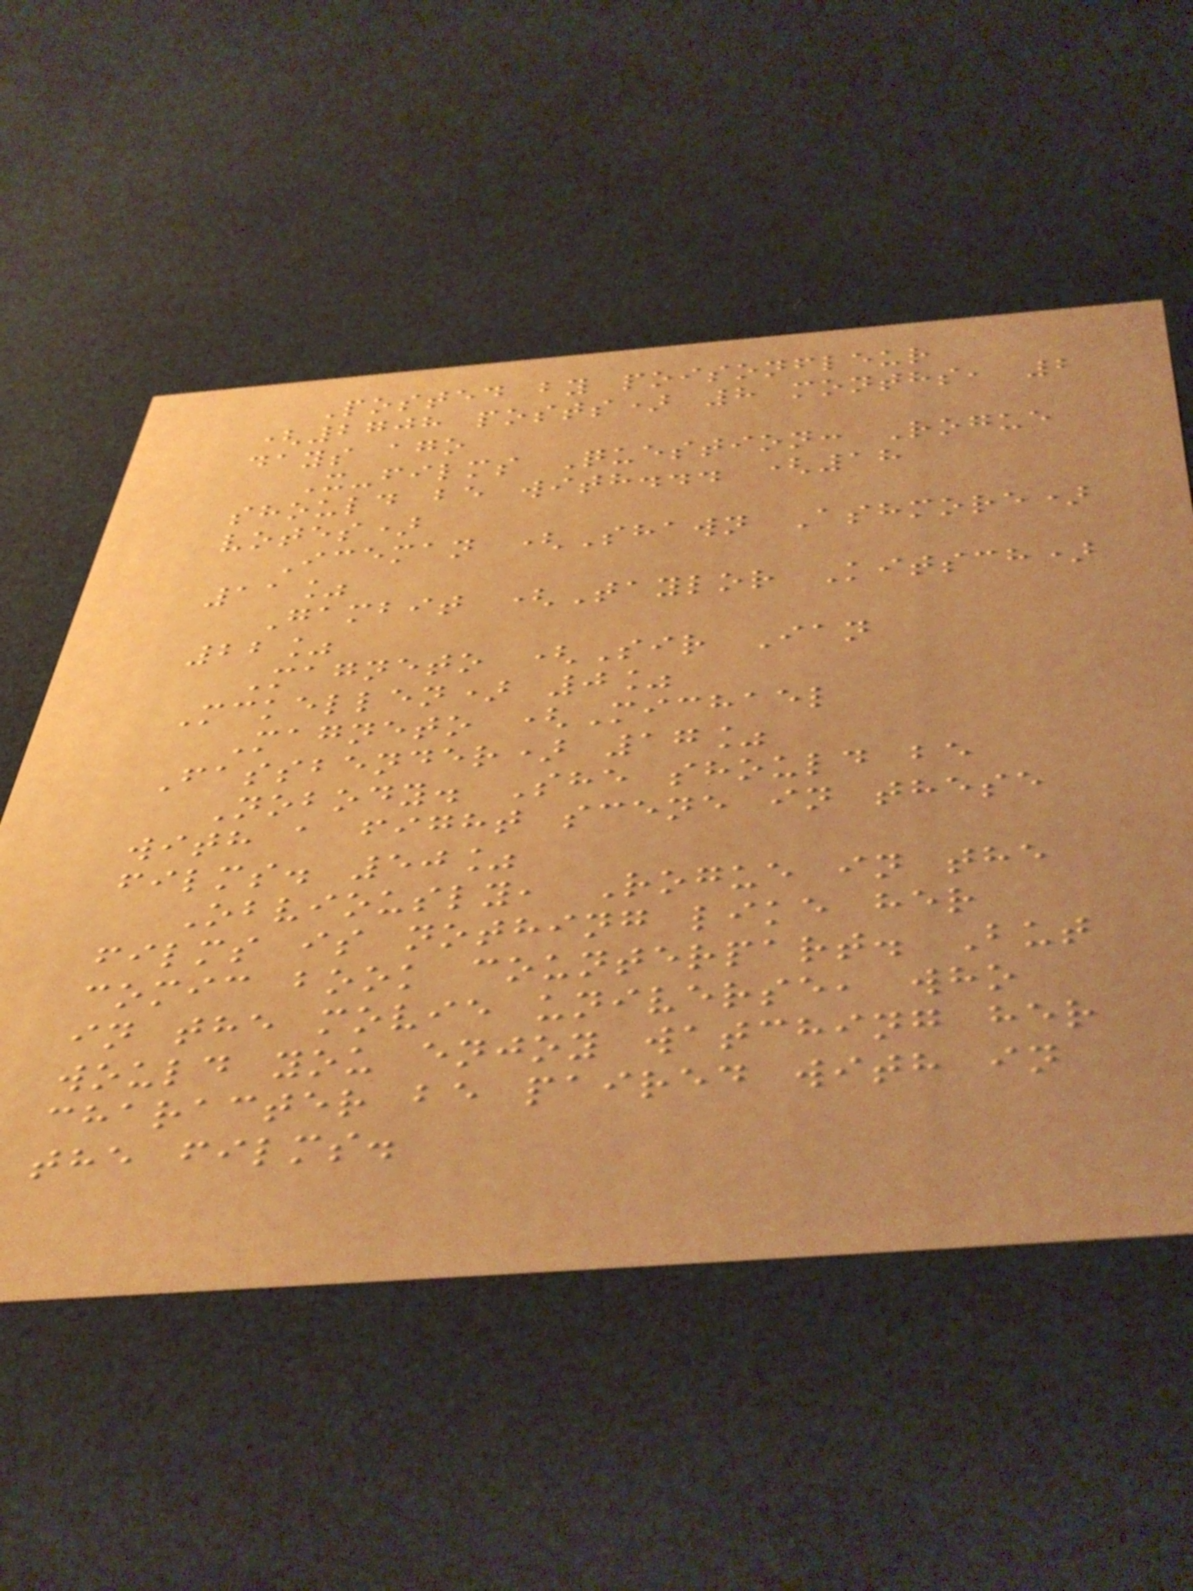Posted by poisonfleur
(2708 posts) 8 months, 2
days ago
X-films Question: Rogue
should be with... (18
votes)
Iceman (Shawn Ashmore)
11%
Gambit (Taylor Kitsch)
22%
Magneto (Sir Ian
Mckellen) 0%
Magneto (Michael
Fassbender) 17%
Nobody. She should be
with a fight scene in these
films. 50%
Obviously, Rogue in the
films is nothing like her
comic book counterpart. But
in the movie universe, who
would you enjoy watching her
character be paired with in
the films.
